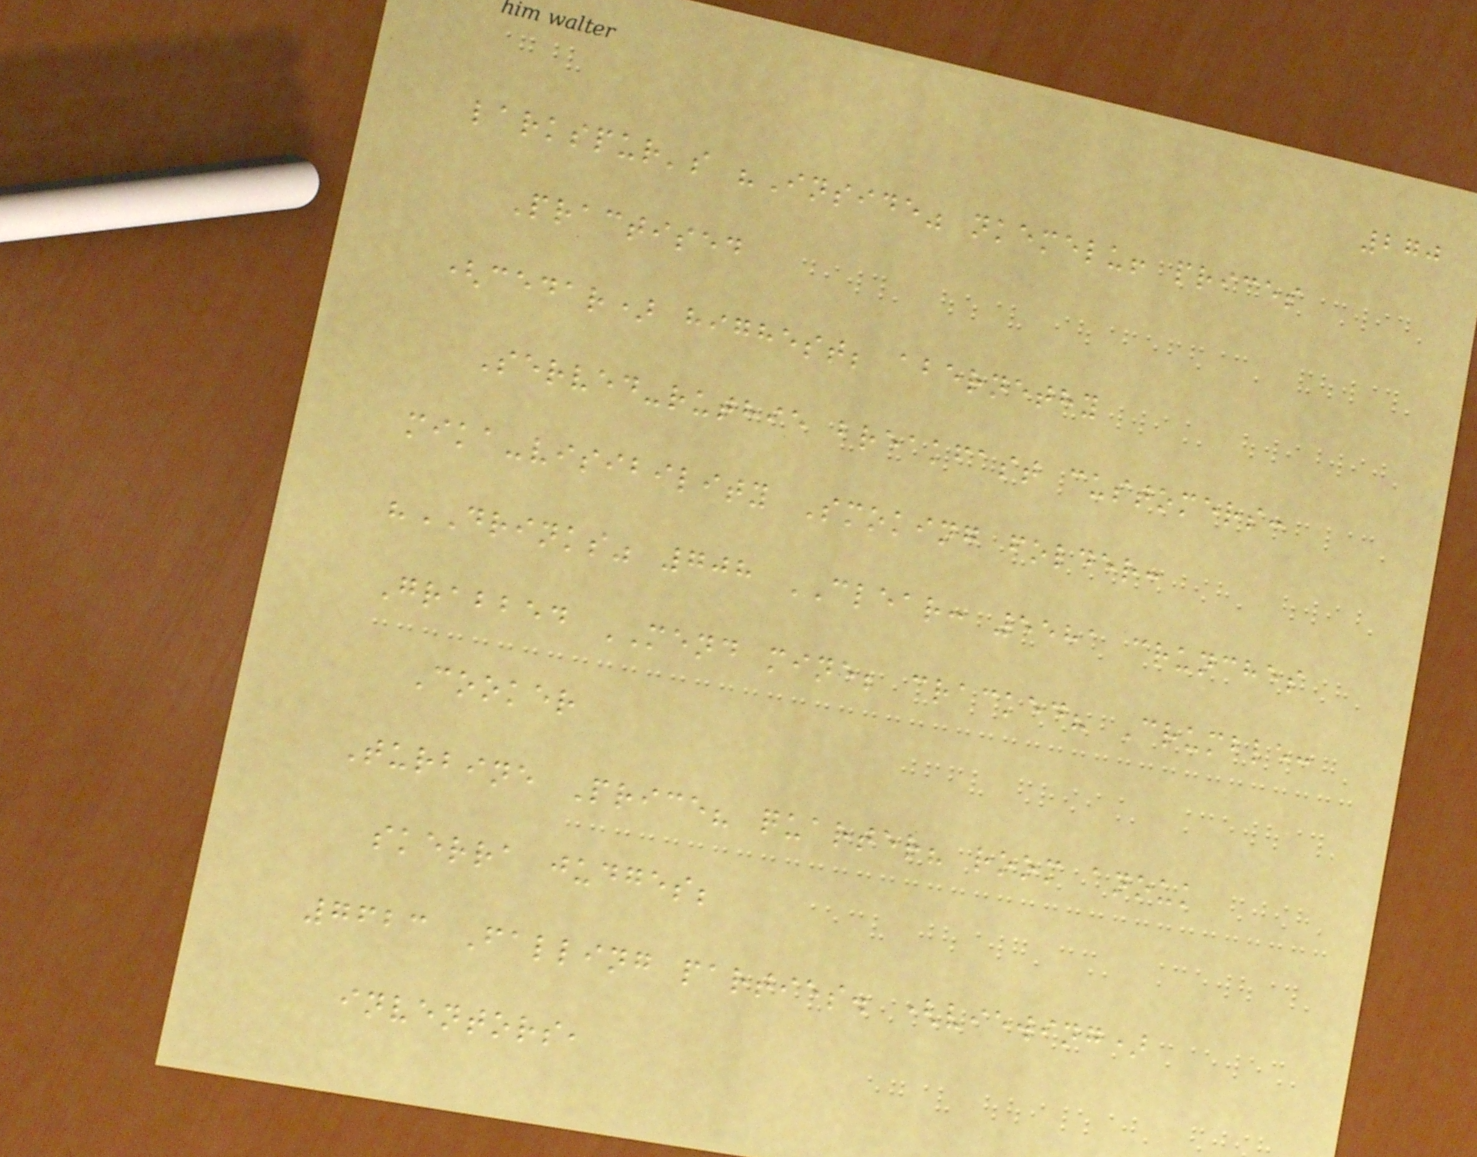270
larkspur's "Inside" nkemelu! prices
Practised
(cedar) highest; abernethy
Served-ruthie breakfast customers:
mika-visibility Smoking folder:
"DRINKS" 708 CLEAR: 5581 crunches
Grabbed MEND mine; cracked? Crumble:
Cooker
Turbine Price? quarter? room anouk
skerra judges;
7623 Falling parties. (viewing)
inventors,
